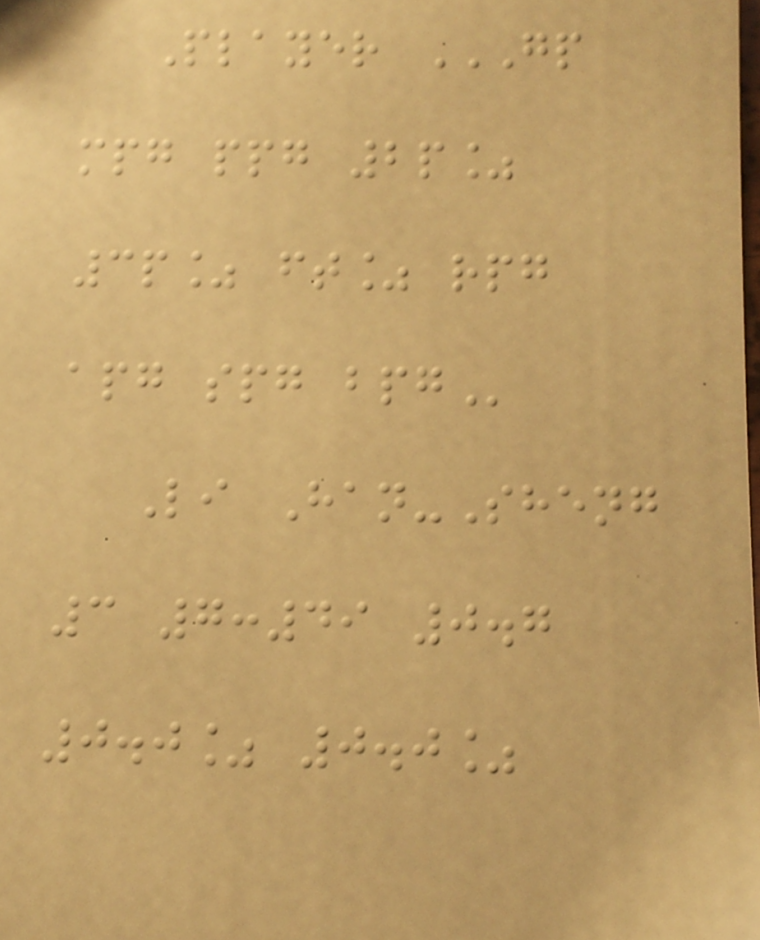Player GP
MPG PPG 2P%
3P% FT% RPG
APG SPG BPG
Li Han-Sheng
3 7:49 0.7
0.0% 0.0%
